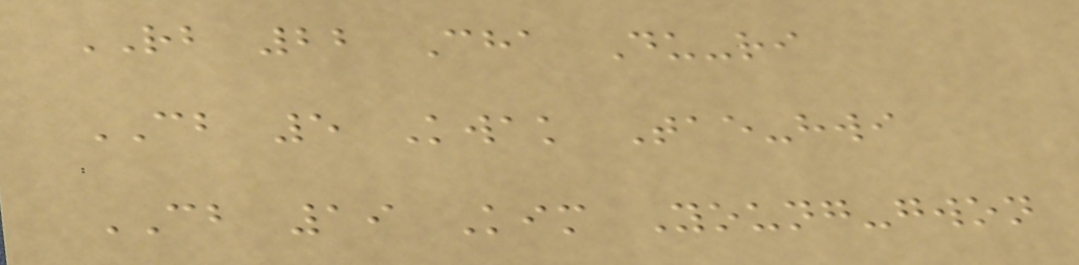RB 22 Cha Du-ri
CB 5 Kwak Tae-hwi
CB 19 Kim Young-gwon
